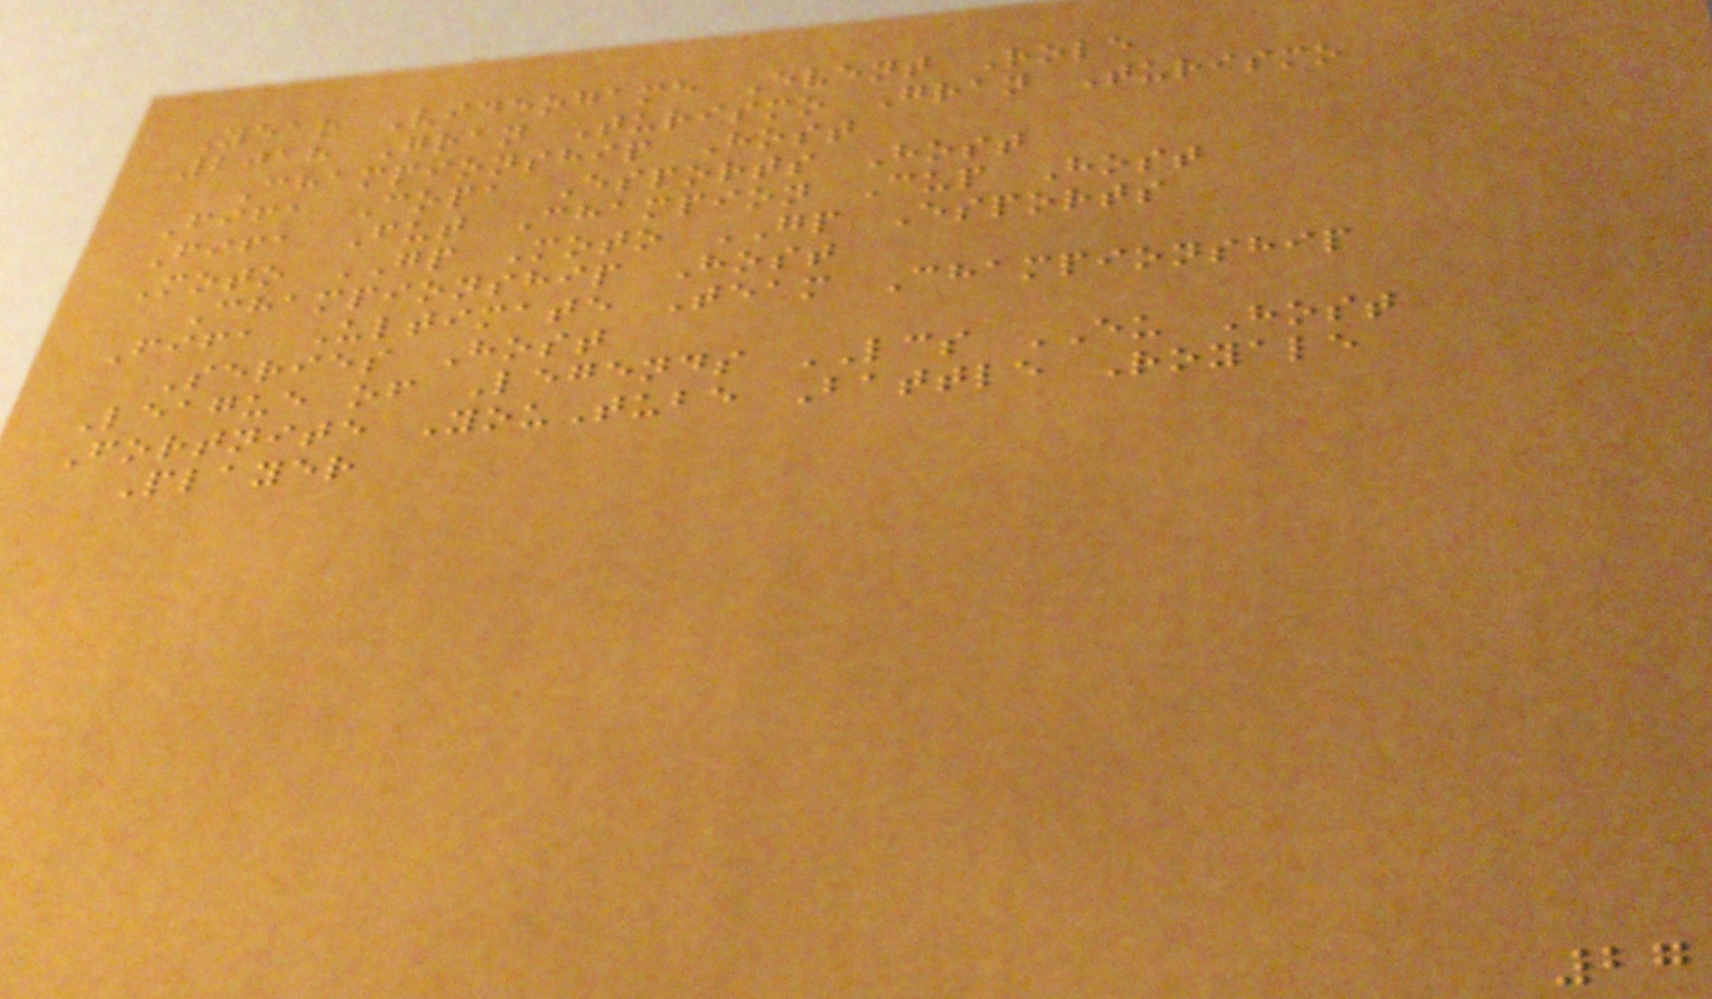Year Videogame Event Role
2018 Gran Turismo Gran Turismo
Championship Host
Fifa Copa Esports Host
Fifa Fut Champion Cup Host
Moto GP Moto GP Esports
Championship Host
Fifa Ultimate Team Championship
Series Host
League of Legends LCS EU Host
Fortnite YouTube Battle Royale
Player
27
